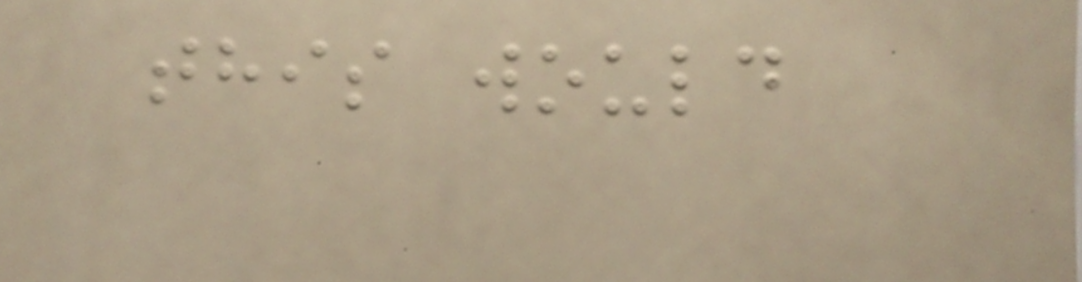this would
